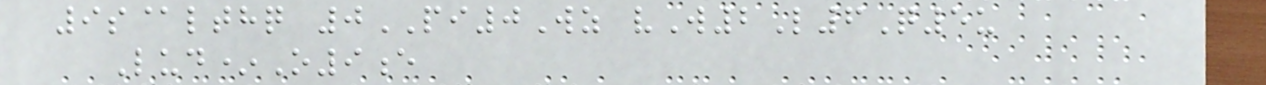9s@lthq 0PI0Wz vW2L6Q5u
Lud*O9e
